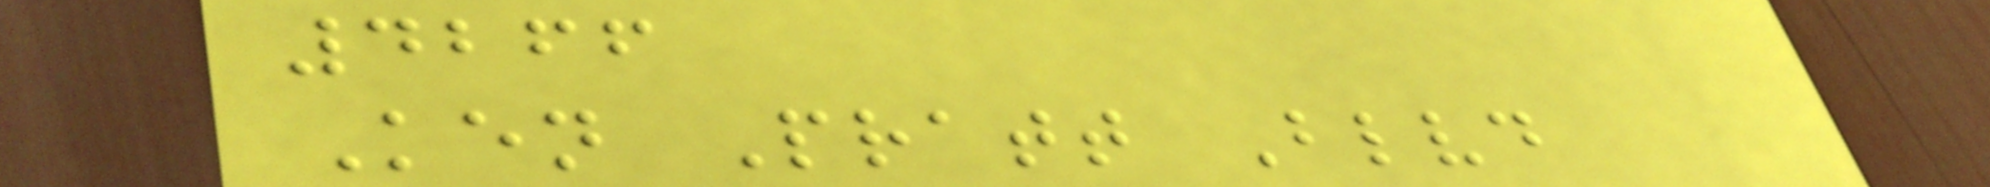4266
Ken Pratt Blvd
